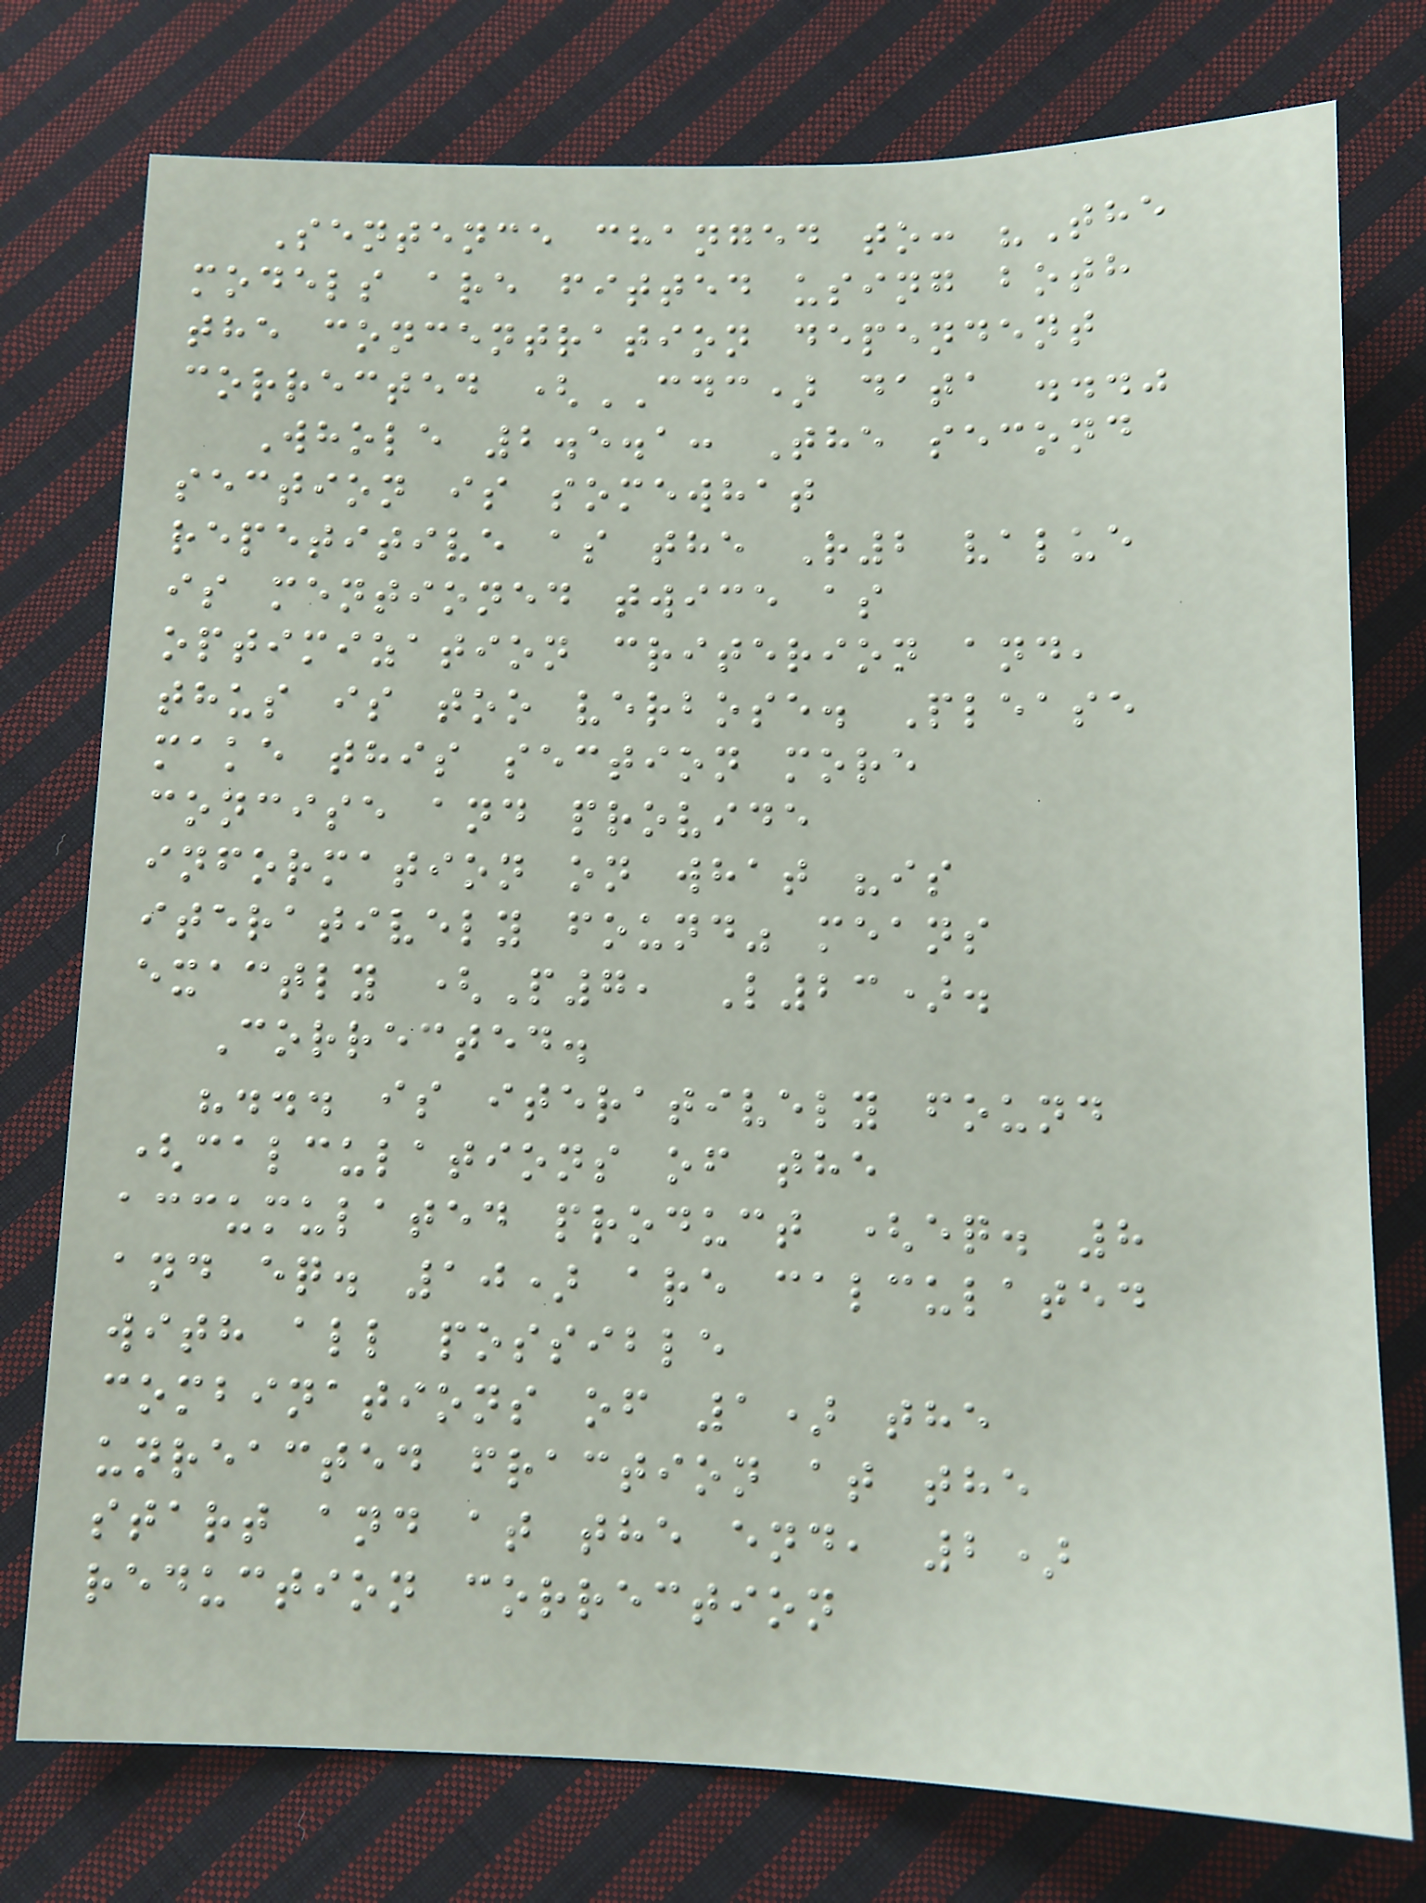Sentence changed to: "The
models are fitted using both
the concentration dependent
corrected (CDC) data ..."
Whole 2.5.1: The second
section is somewhat
repetitive as the R2 value
is mentioned twice as
optimization criterion and,
thus is too verbose. Please
make this section more
concise and provide
information on what "is
iteratively found" means
exactly (P7, L23).
Corrected.
"... is iteratively found
(calculations of the
accumulated product (eq. 8
and eq. 10) are calculated
with all possible
combinations of 1) the
unreacted fraction at the
start and at the end, 2)
reduction correction
